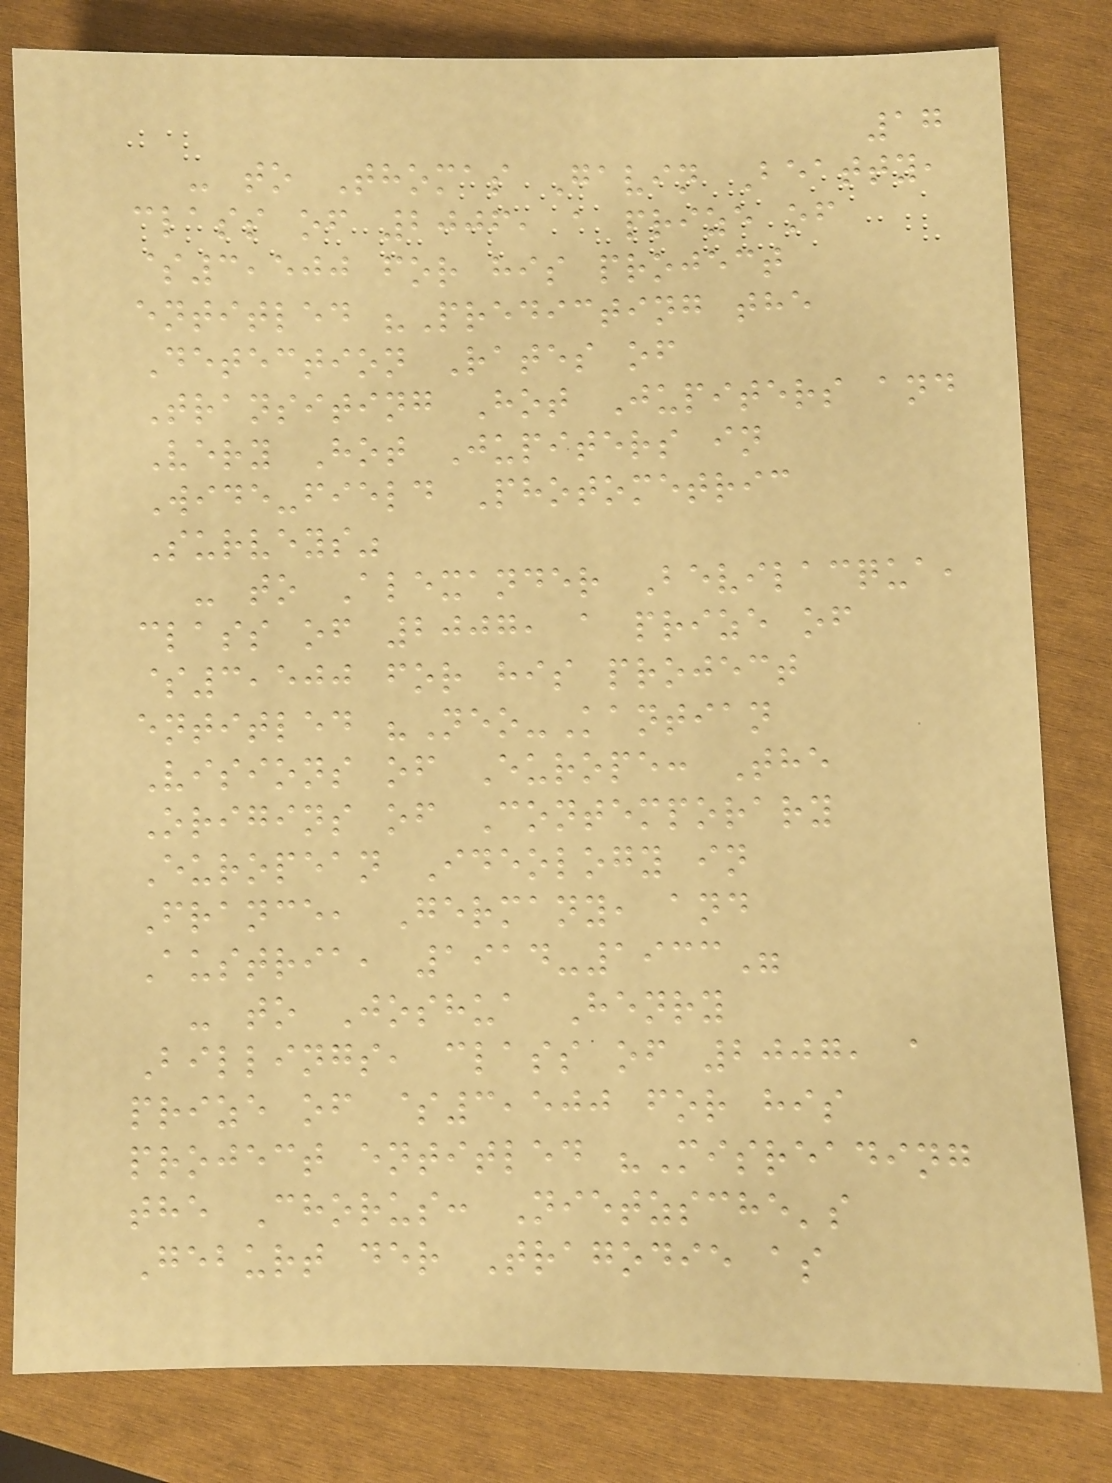17
- to Thomas Gavin Beatty,
class of 2006, a prize of
$3,500 for his project
entitled "Predicting the
Detection Rates of
Transiting Hot Jupiters and
Very Hot Jupiters in
Wide-field Photometric
Surveys"
- to Alexander Bevilacqua,
class of 2007, a prize of
$3,500 for his project
entitled "Neo-Kantian
Visions of Europe: The
Origins of Contemporary
European Ideology in
France, Germany, and
Austria, 1914-1933"
- to Joshua Henry
Billings, class of 2007, a
prize of $3,500 for his
project entitled "Misreading
the Chorus: Nietzsche's
Geburt der Tragodie as
